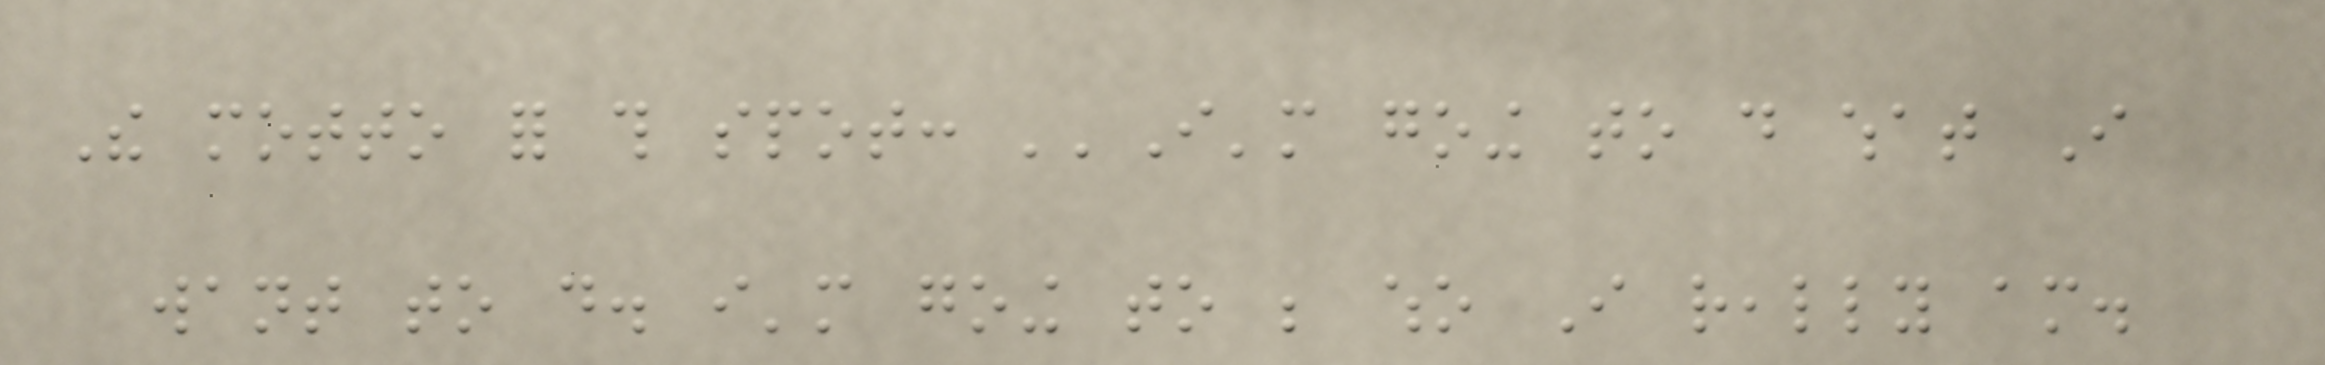The motto for this spot: ''I'm going to do what I
want to do. i'm going to be who I really am.
